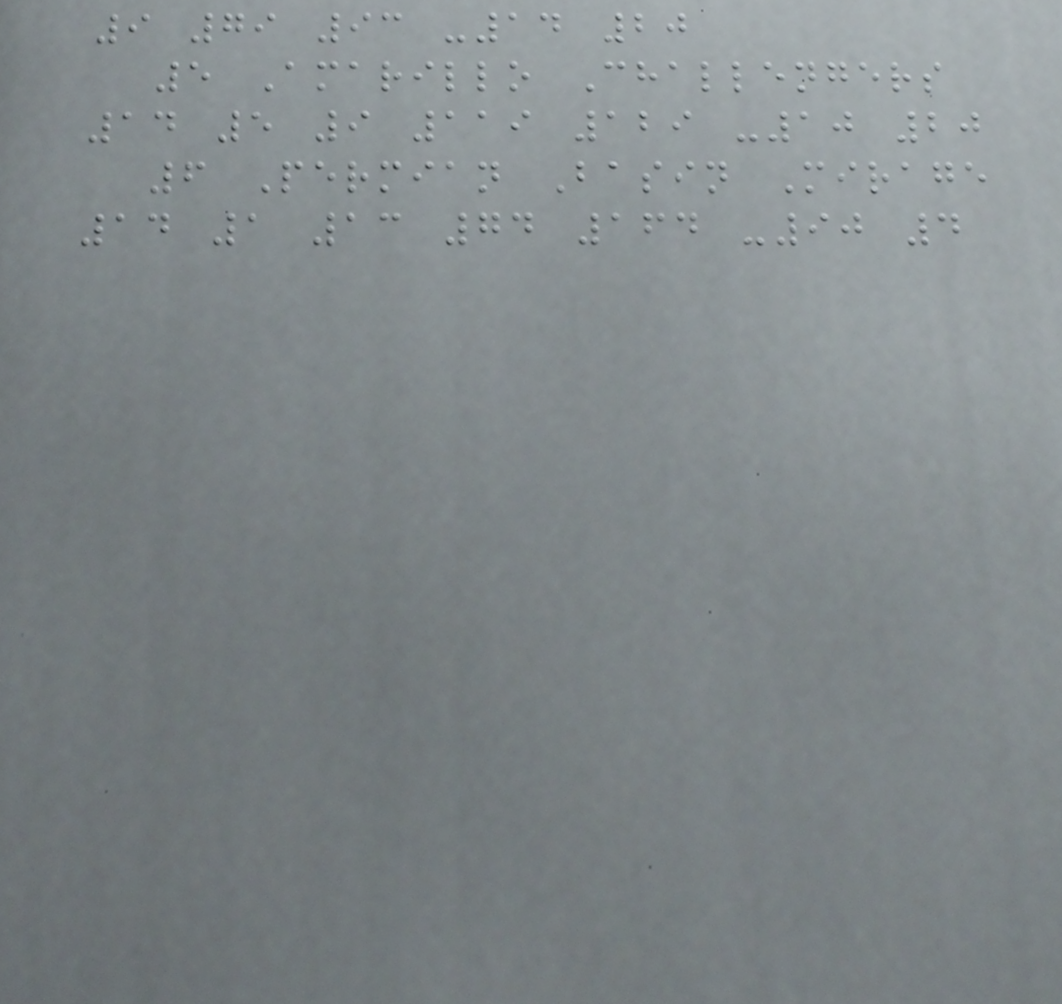9 79 93 -14 20
5 Amarillo Challengers
14 5 9 119 129 -10 20
6 Permian Basin Mirage
14 1 13 74 164 -90 4
